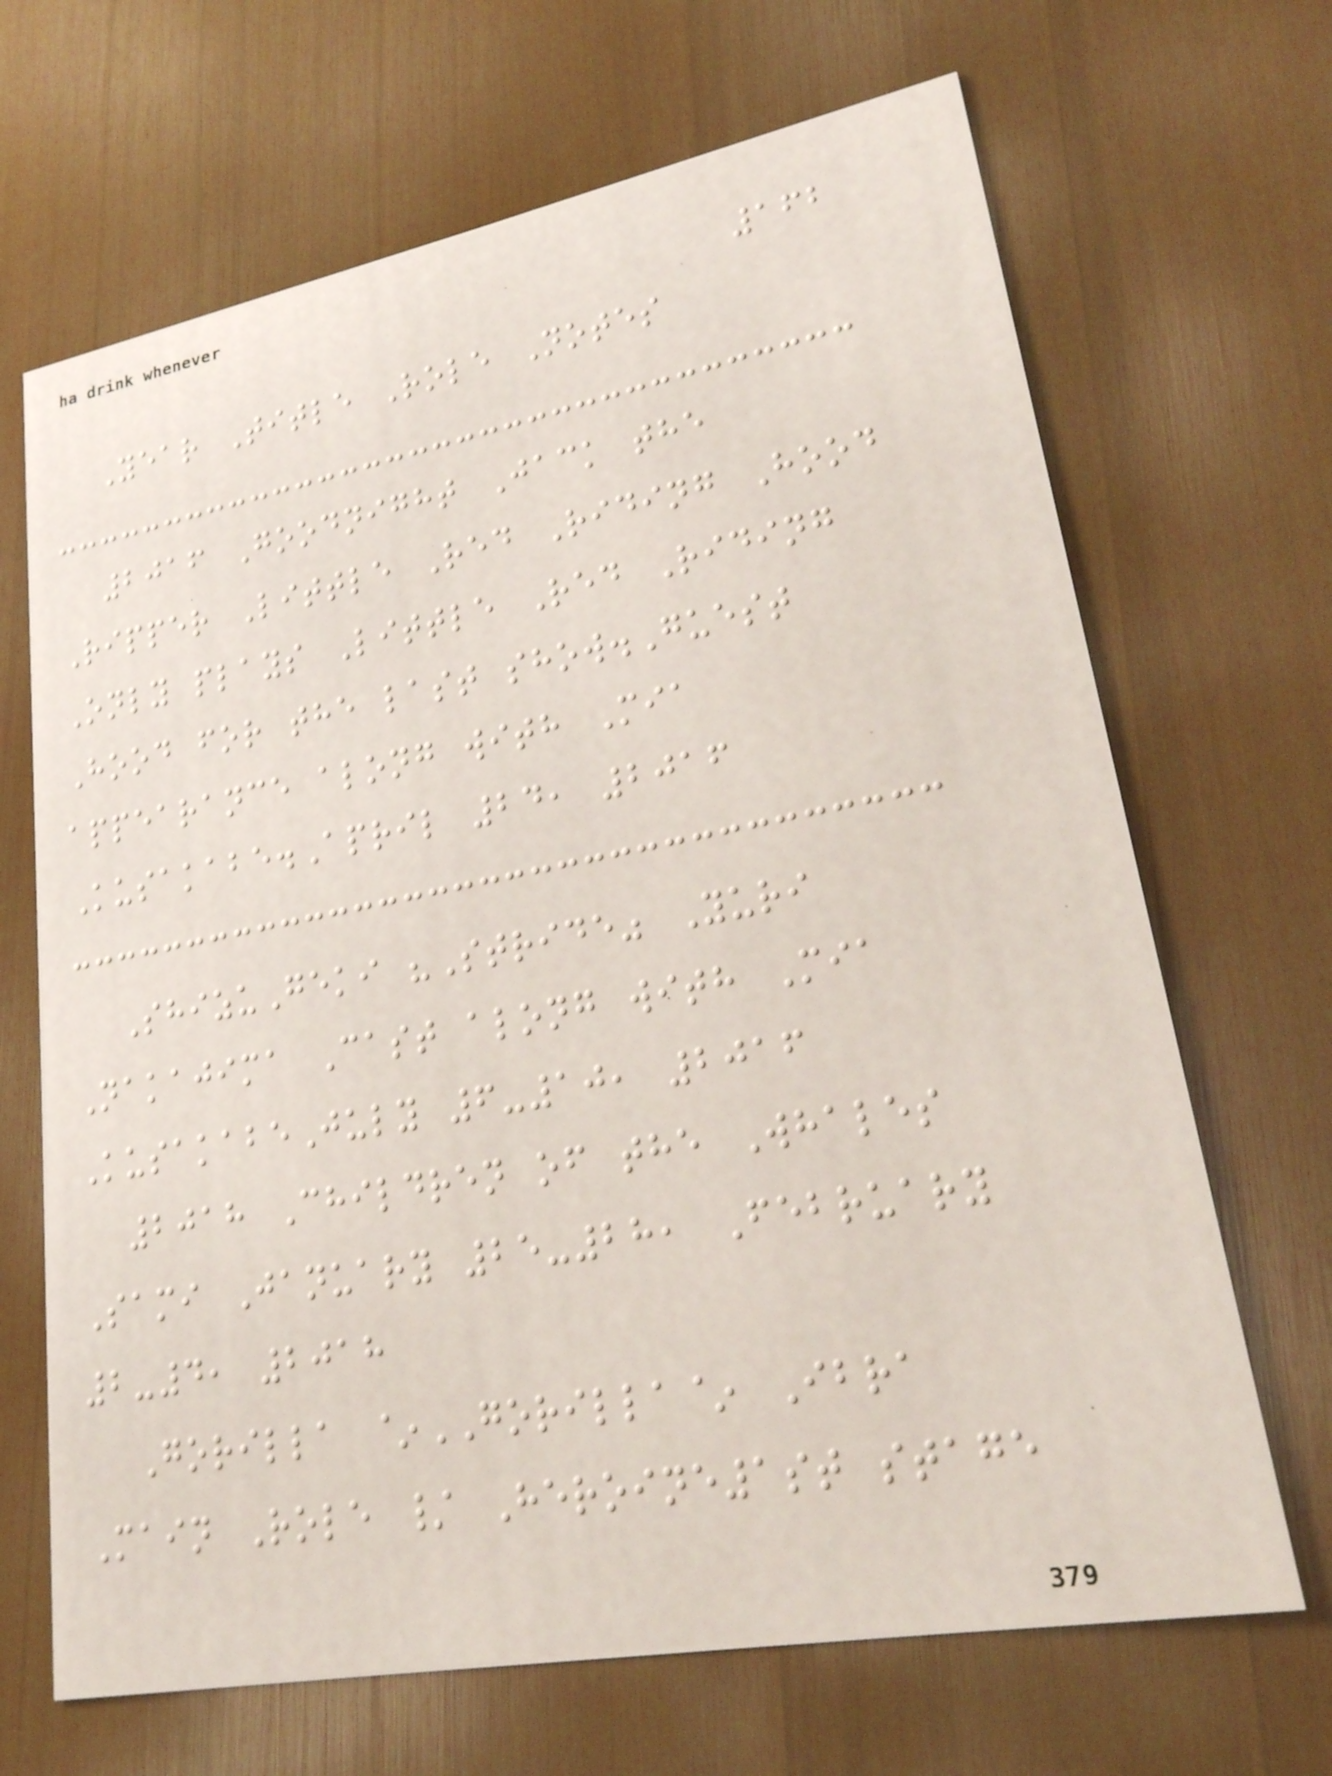162
Year Title Role Notes
2016 Goodnight Jack the
Ripper Little Red Riding Hood
Only plays Little Red Riding
Hood for the last show.Guest
appearance along with Mia
Kusakabe.April 24, 2016
ShizuGeki "Stride" Yuri
Nakajima Cast along with Mia
KusakabeJuly 6-10, 2016
2018 Children of the Whales
Sami January 25-28, February
2-4, 2018
Gorilla ~GORILLA~ Ibra
Main Role / Heroine1st stage
